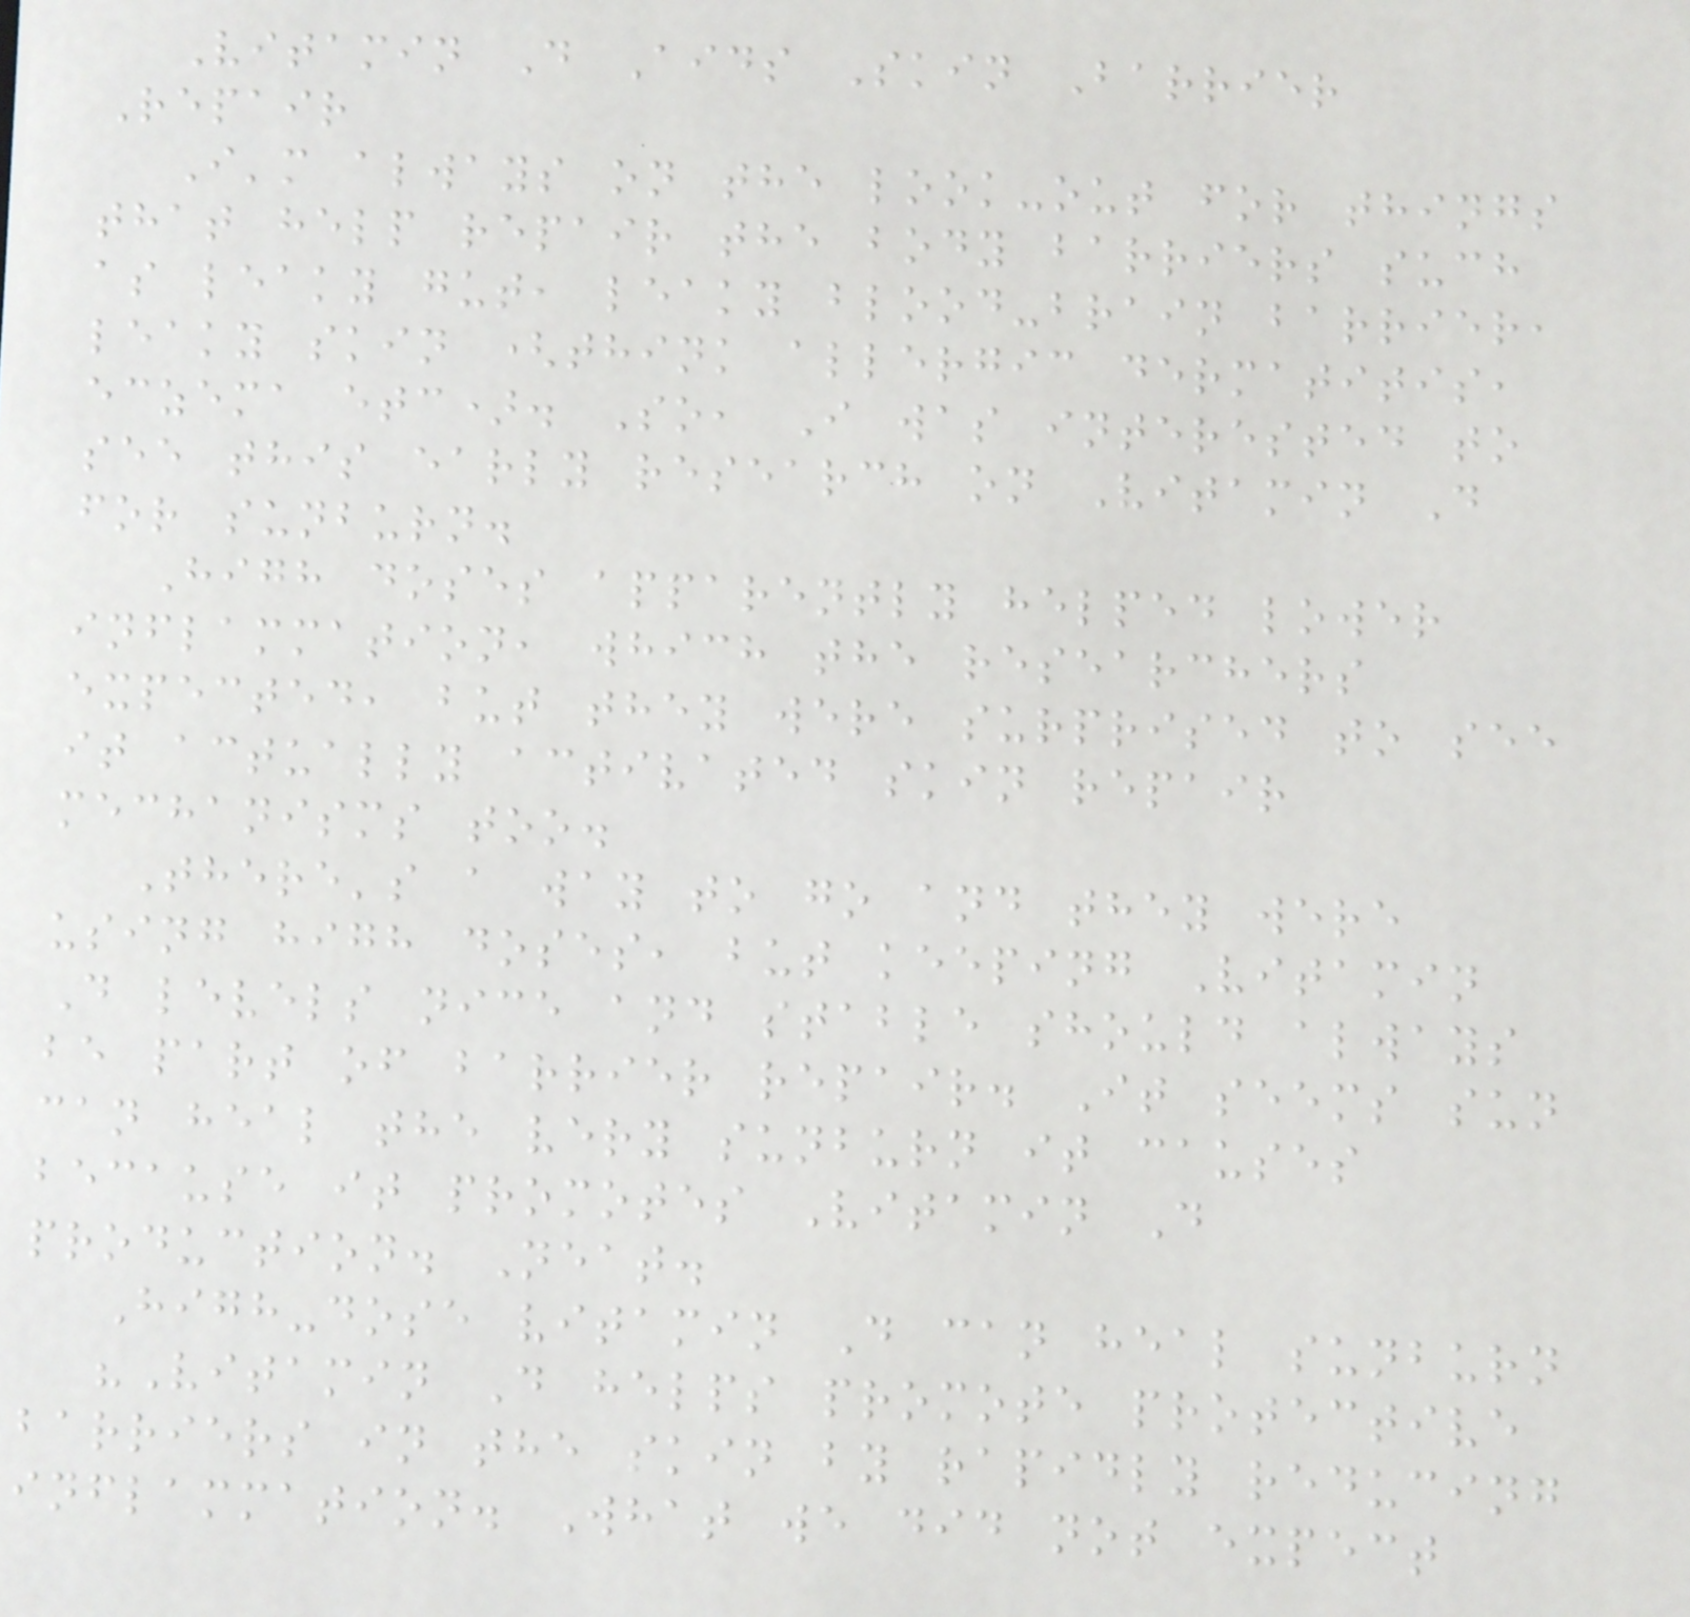Vitamin D Aids Skin Barrier
Repair
I'm always on the look-out for things
that help repair the body barriers such
as leaky gut, leaky blood-brain barrier,
leaky skin (think allergic dermatitis,
eczema etc). So, I was interested to
see this early research on Vitamin D
for sunburn.
High doses apparently helped lower
inflammation, which the researchers
expected, but they were surprised to see
it actually activated skin repair
mechanisms too.
There's a way to go and they were
using high doses, but keeping Vitamin
D levels nice and stable should always
be part of barrier repair. It seems sun
can heal the very sunburn it causes
because it promotes Vitamin D
production. Neat.
High-dose vitamin D can heal sunburn
"Vitamin D helps promote protective
barriers in the skin by rapidly reducing
inflammation. What we did not expect
